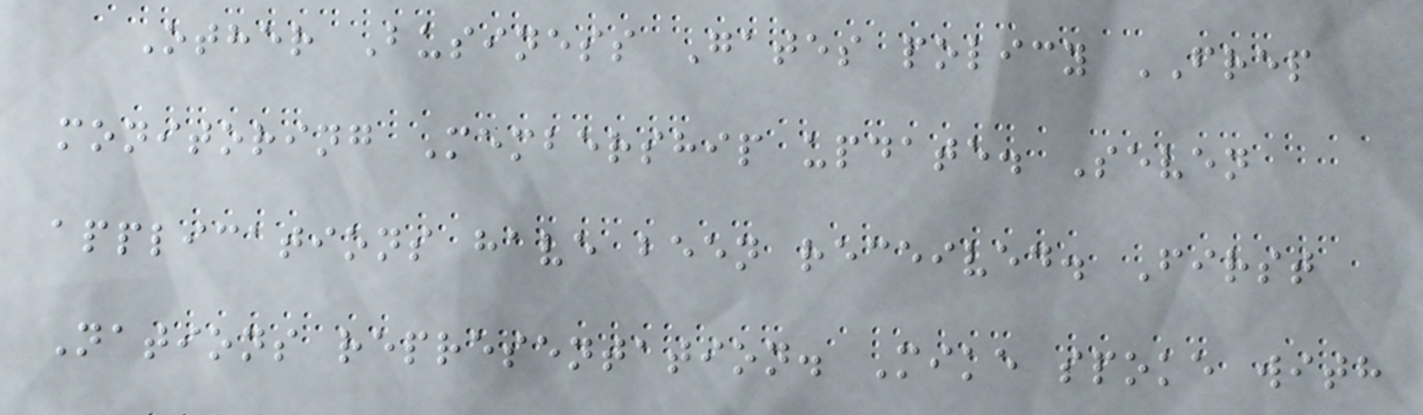Other Business Gates policy FREP
monitoring Membership update. Seven
applications have been received. First
Nations representation. Mike spoke with
